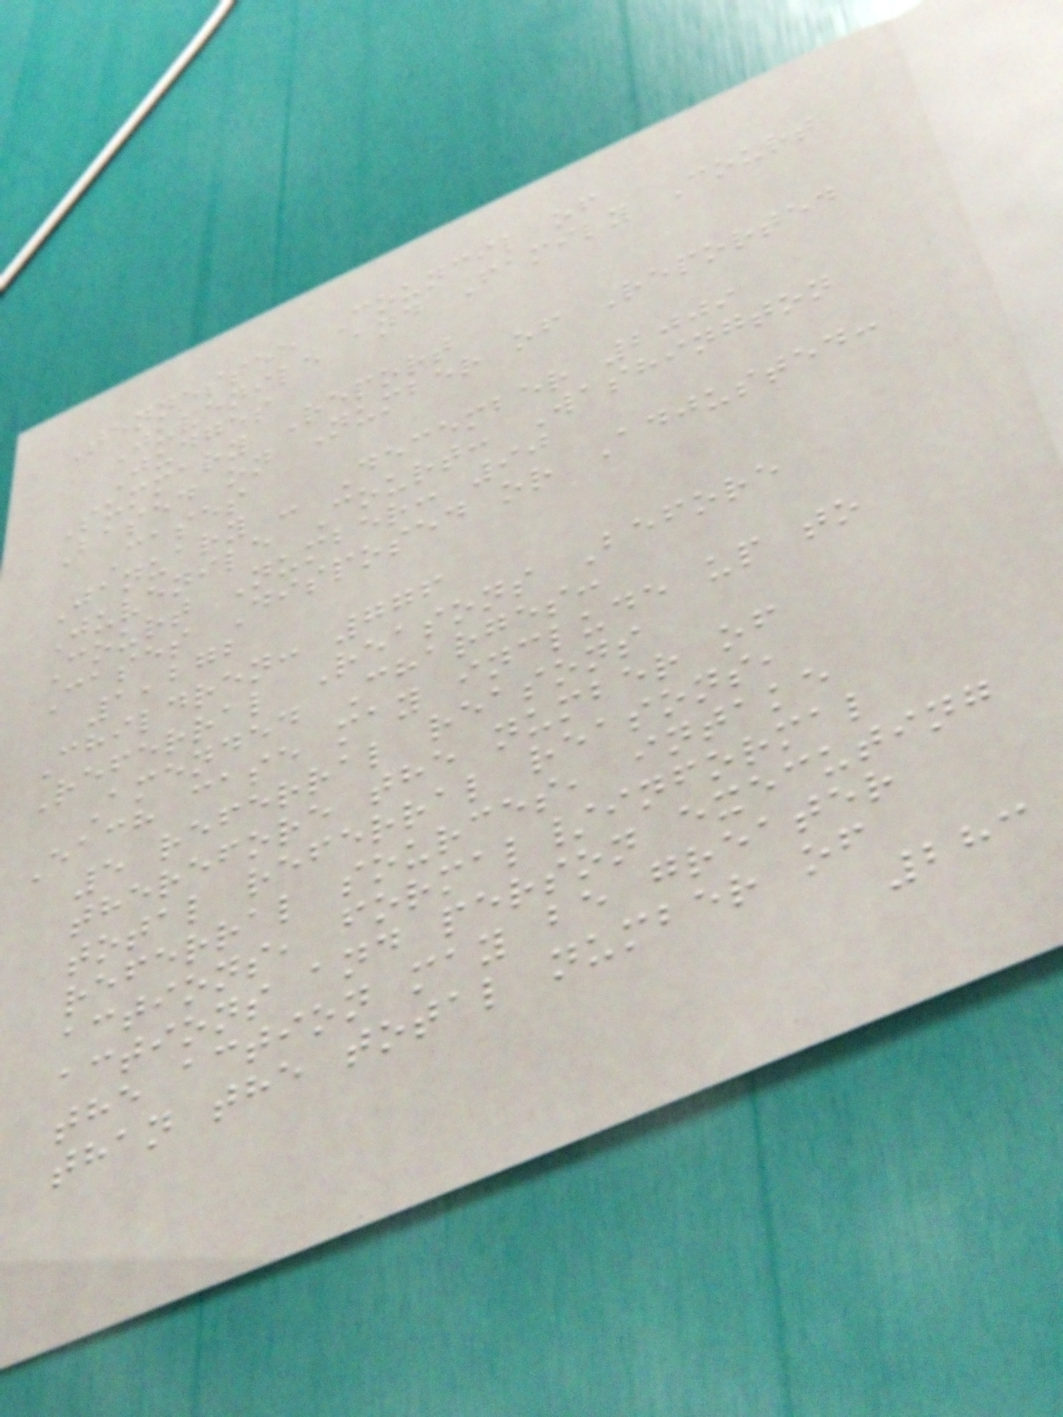Tennessee Council of
Juvenile and Family Court
Judges
Summary Report
Based on Number of Reported
Cases
January - December 2009
Juvenile Court: Washington
Court Number: 90
Cases Disposed or Adjusted:
1,272
Children: 776
Referral Reasons Before
Amended Charges:
Each case may include up to
5 referral reasons
therefore the number of
total referral reasons,
referral sources, intake
actions, formal/informal
actions and person executing
the action may be greater
than the total number of
283
